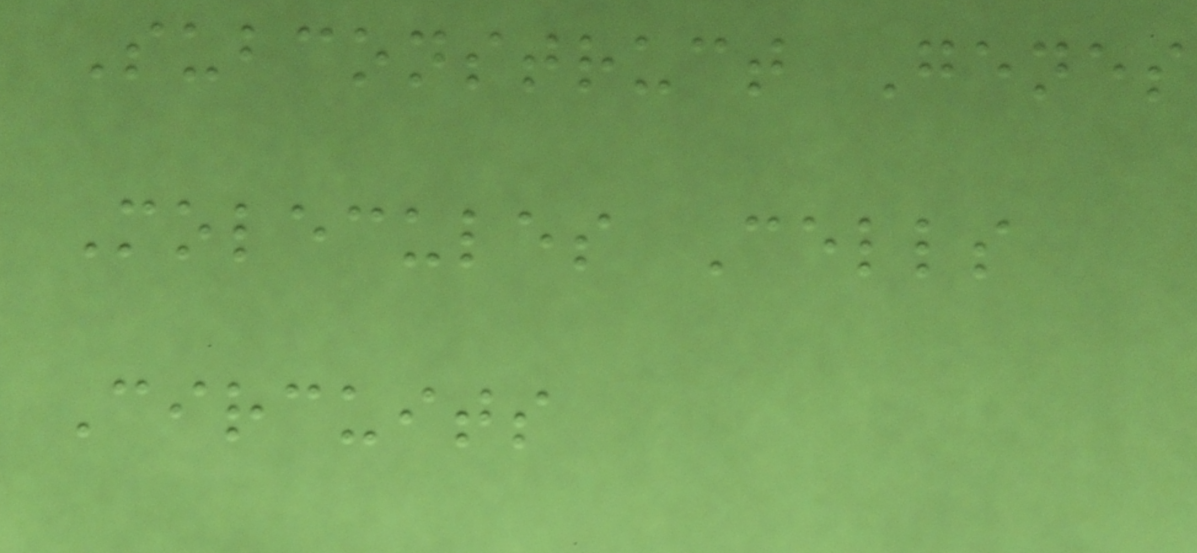Subconstruct Genes
Molecules Cells
Circuits
